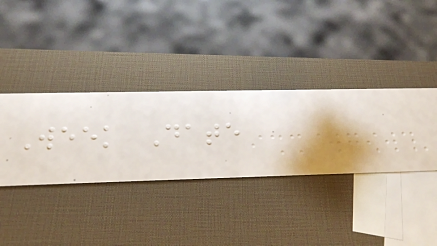Week Date
